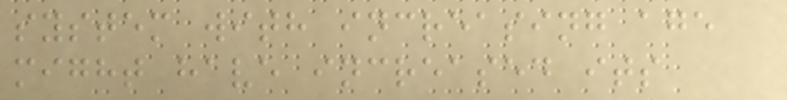system with increasing age
might have increased its
